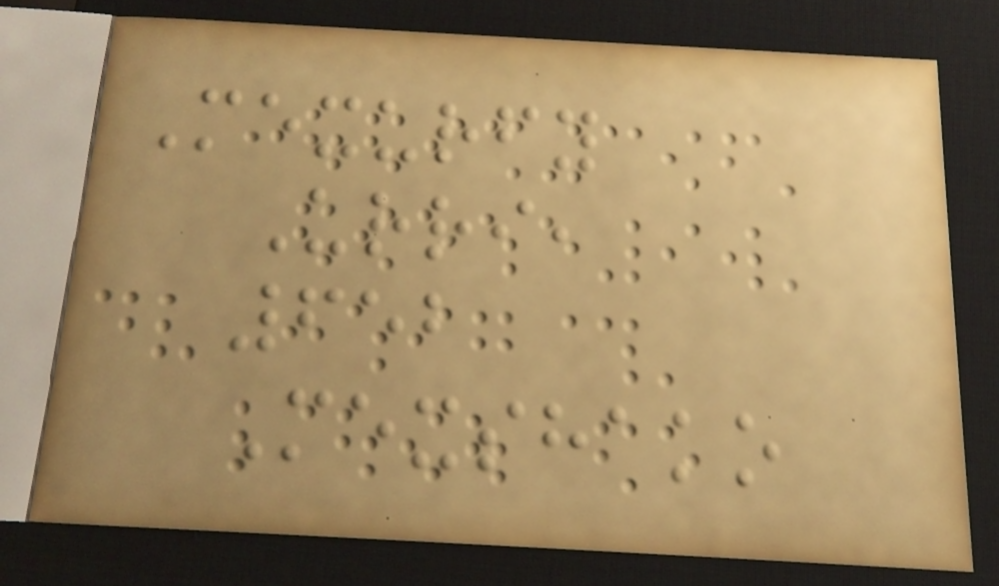Mexurfy
Urri,
652
Mexshako
